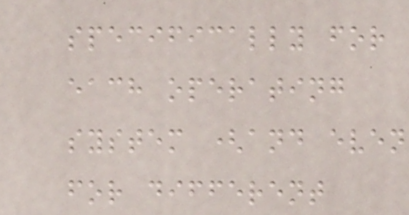specifically for
each operating
system (and even
for different
